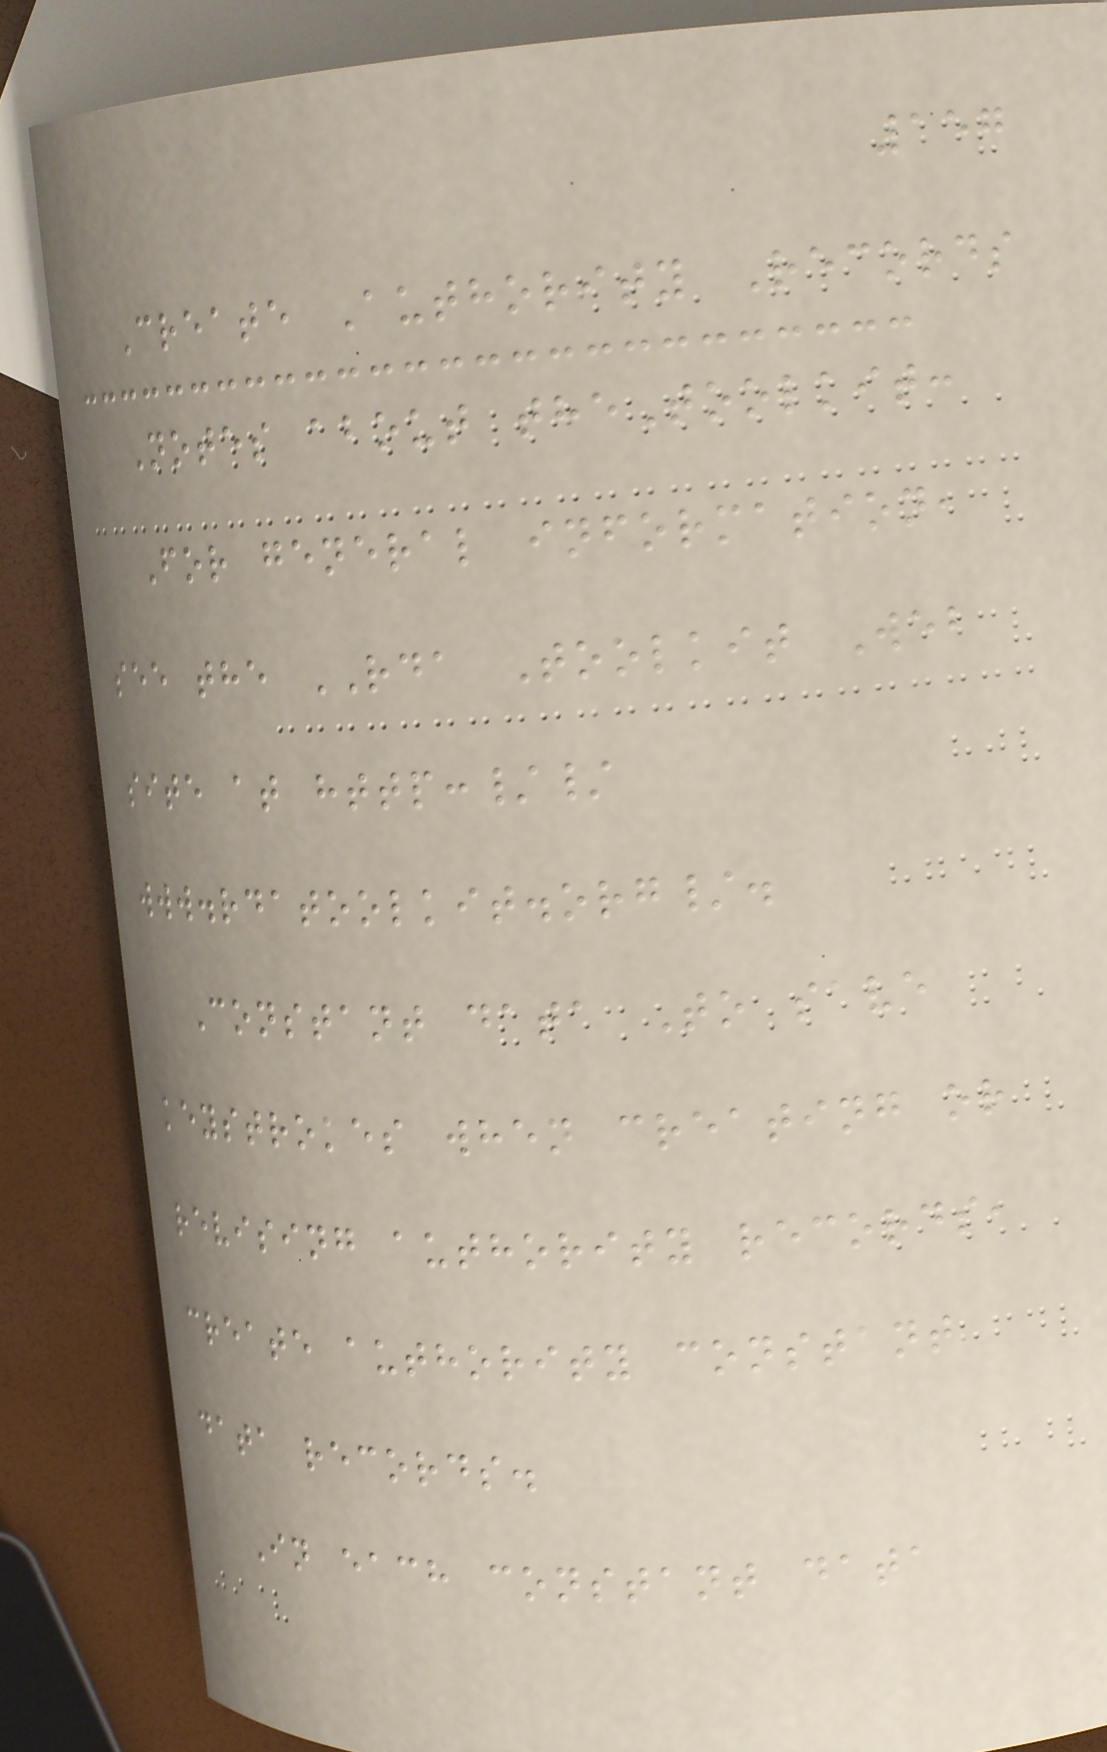157
Create Authority Records
Notes about theToolkit:
For general information,
see the RDA Toolkit Web
site at http://
www.rdatoolkit.org/.
Constant data To save
keystrokes when creating or
revising authority records,
create authority constant
data records.
In each constant data
